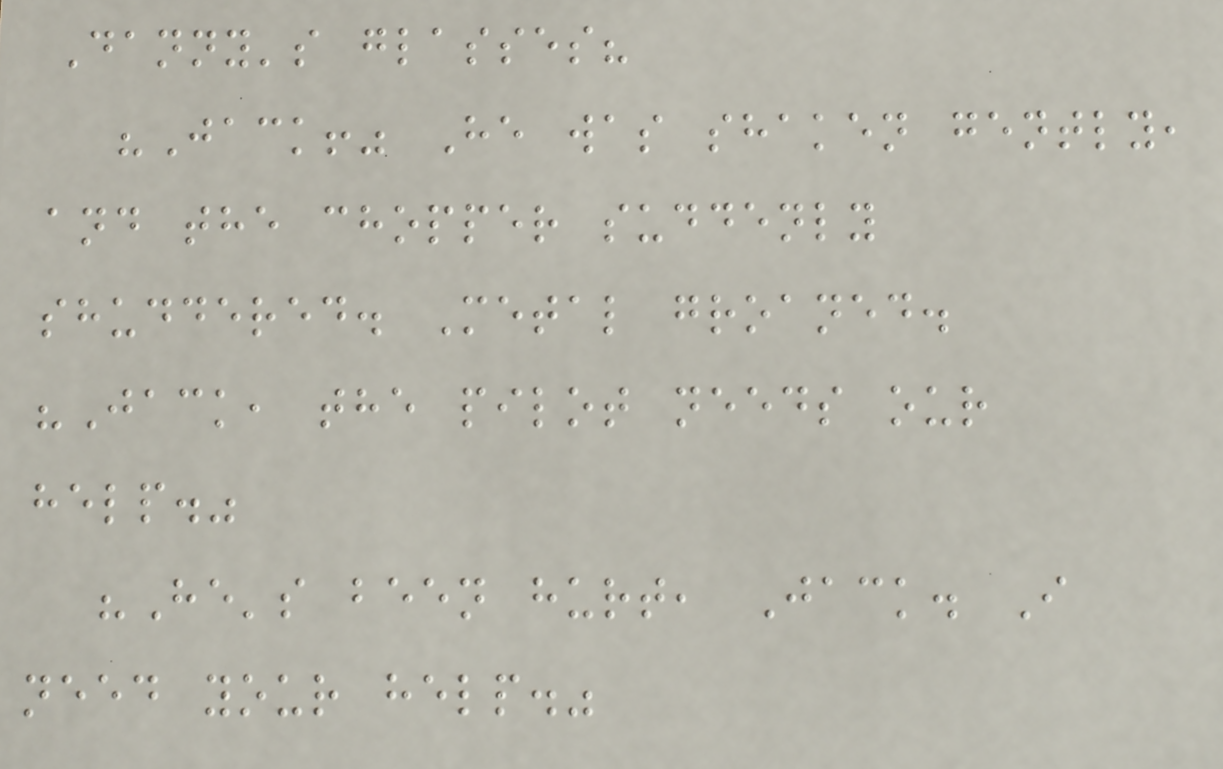Danny's glasses?
"Jack!" He was shaken gently,
and the chopper suddenly
shuddered. Metal groaned.
"Jack, the pilot needs our
help."
"He's been hurt, Jack. I
need your help."
